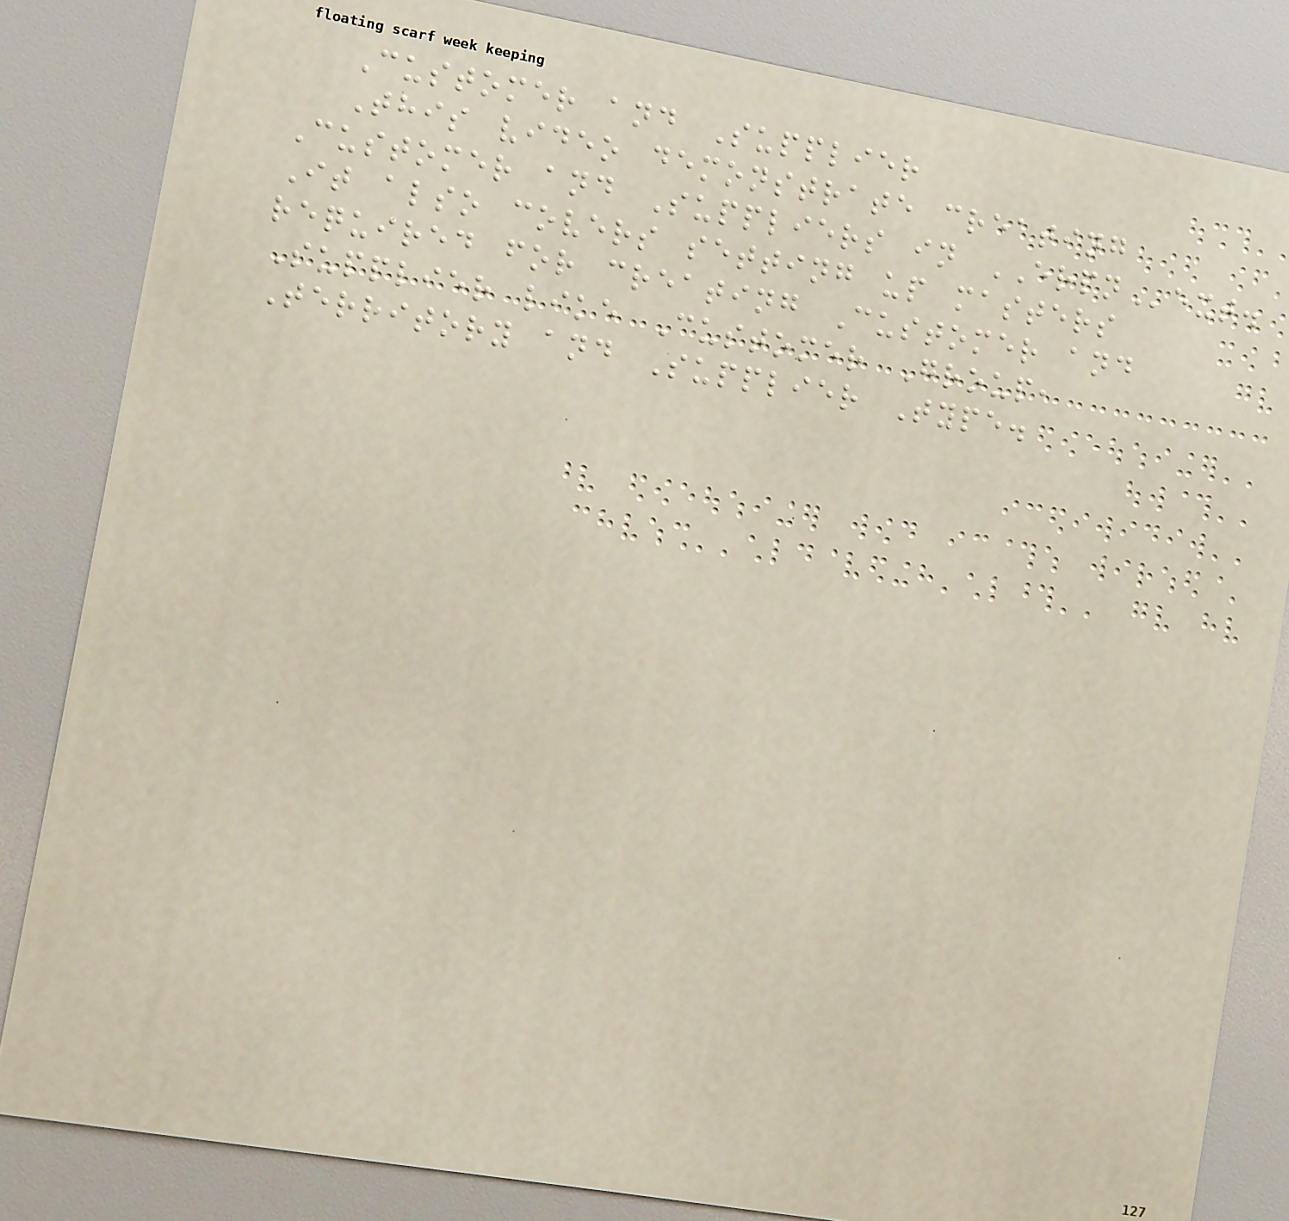Customer and Supplier
This video demonstrate creating
Customer and Suppliers in ERPNext.
It also covers setting up masters
required for creating Customer and
Supplier like Customer Group,
Territory and Supplier Type.
